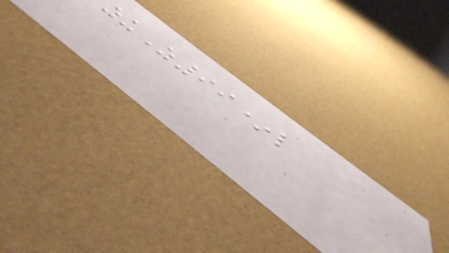zuZ99*l
